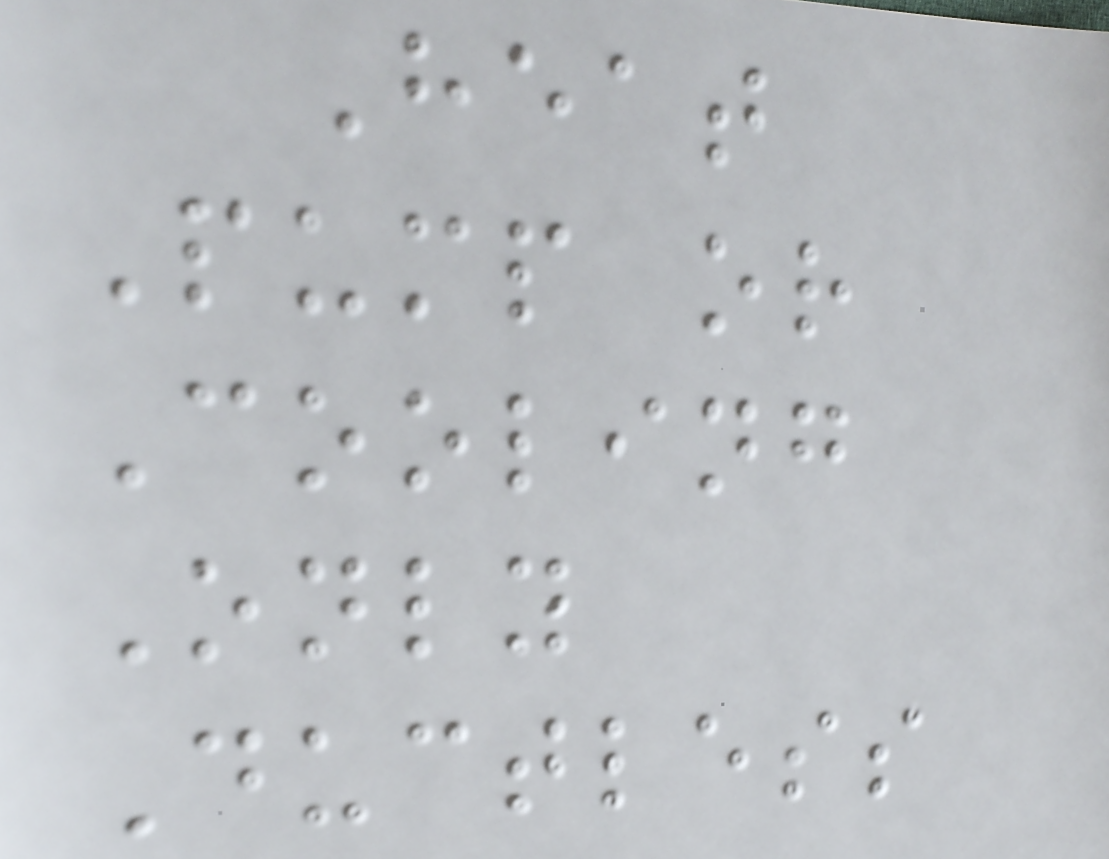Heat
Pump or
Cooling
Only
Ductless
